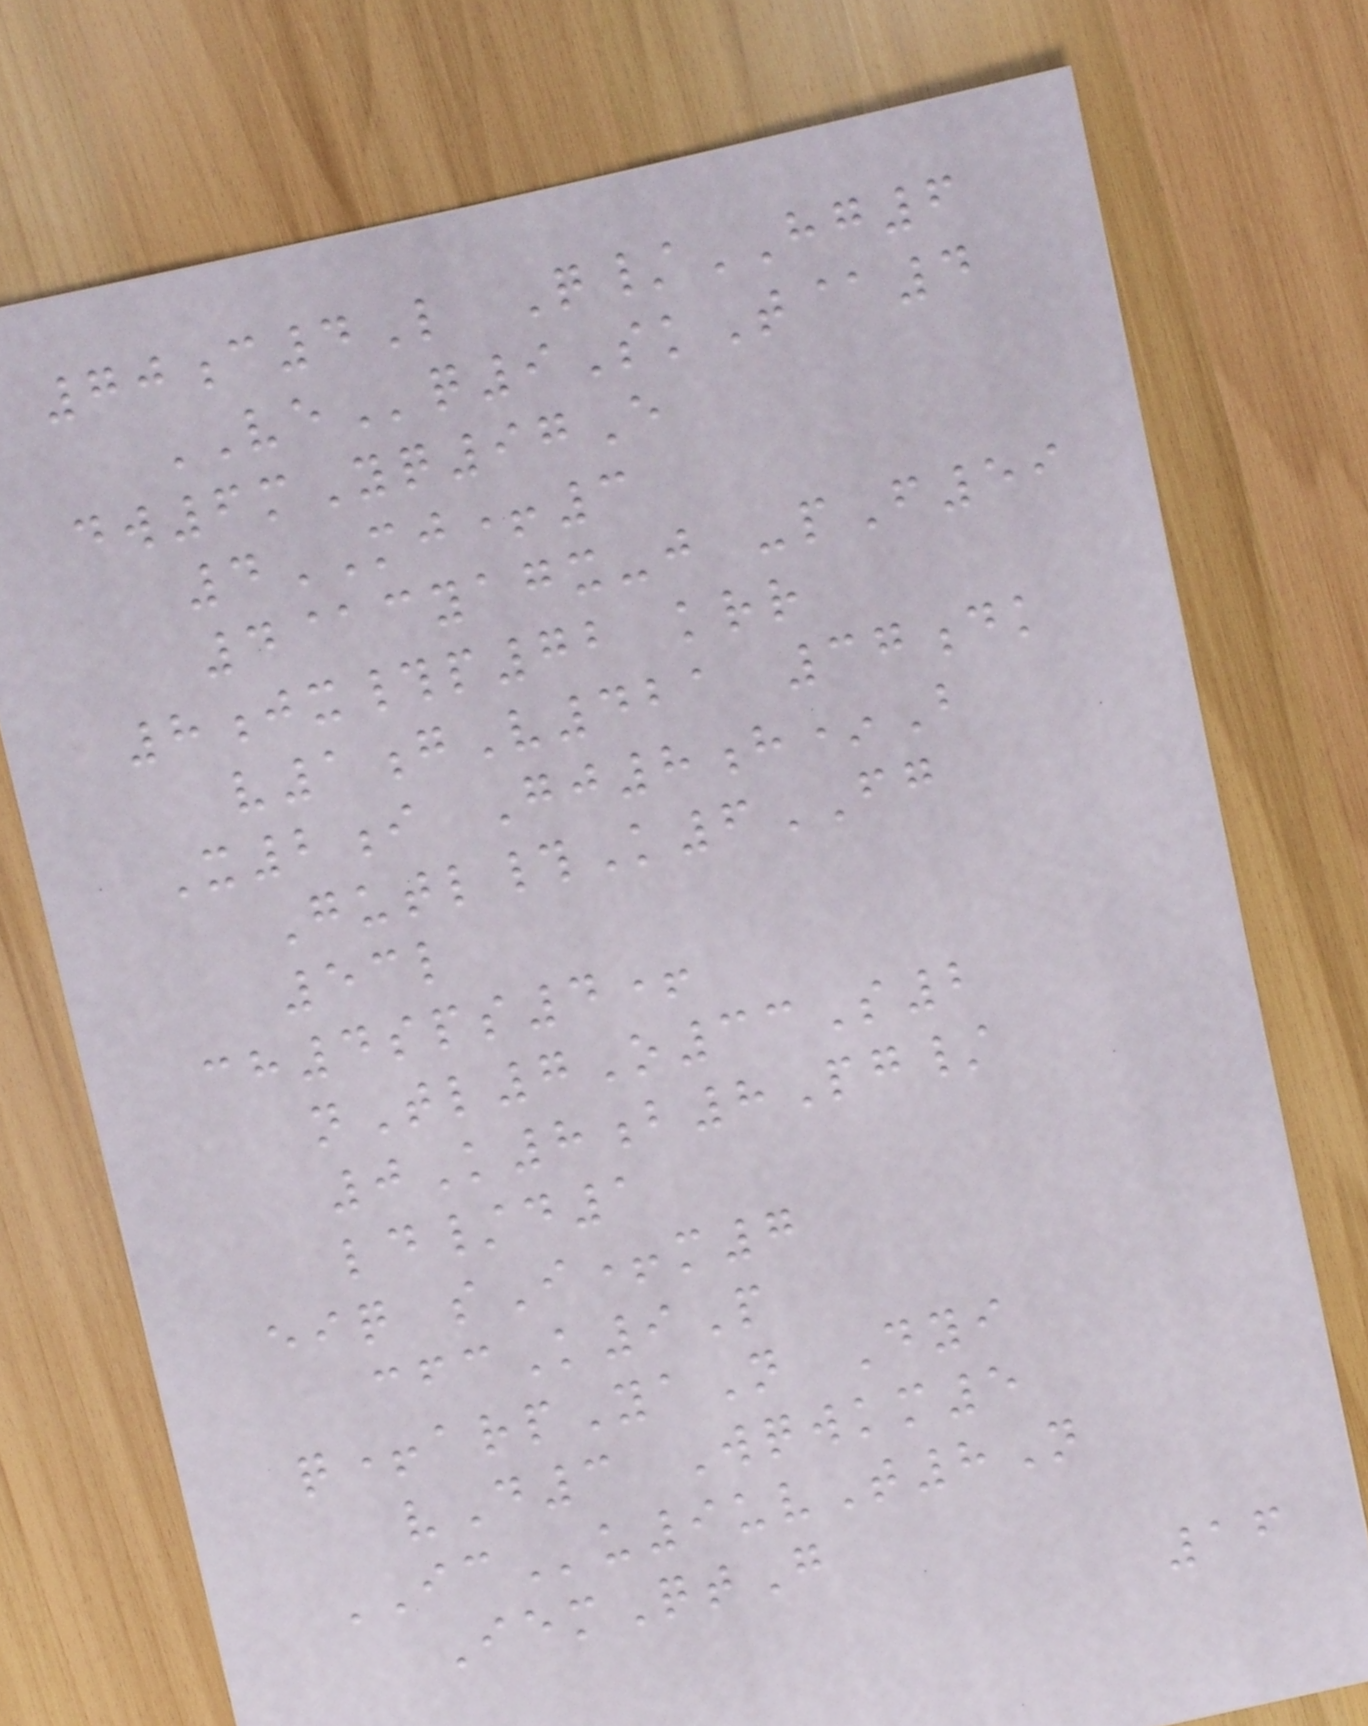70c4L Q/HG6
VEq9SkT@4
dw6mYq97E
4MJ+3
4@cyagx-j -pF59
8jx#p72 krr
v1gV421 37dk
X2i Gj8h*B
Gutl#K6FG
53l
ch4sps4+
nTl7O33S2
0K8b8Pg/
ld/d1
eiq sI+m7
cfcK9P
q+arpYaN Dyi
vD3 Wqwkm5
ICu9uvT8N
IemQtG
16
